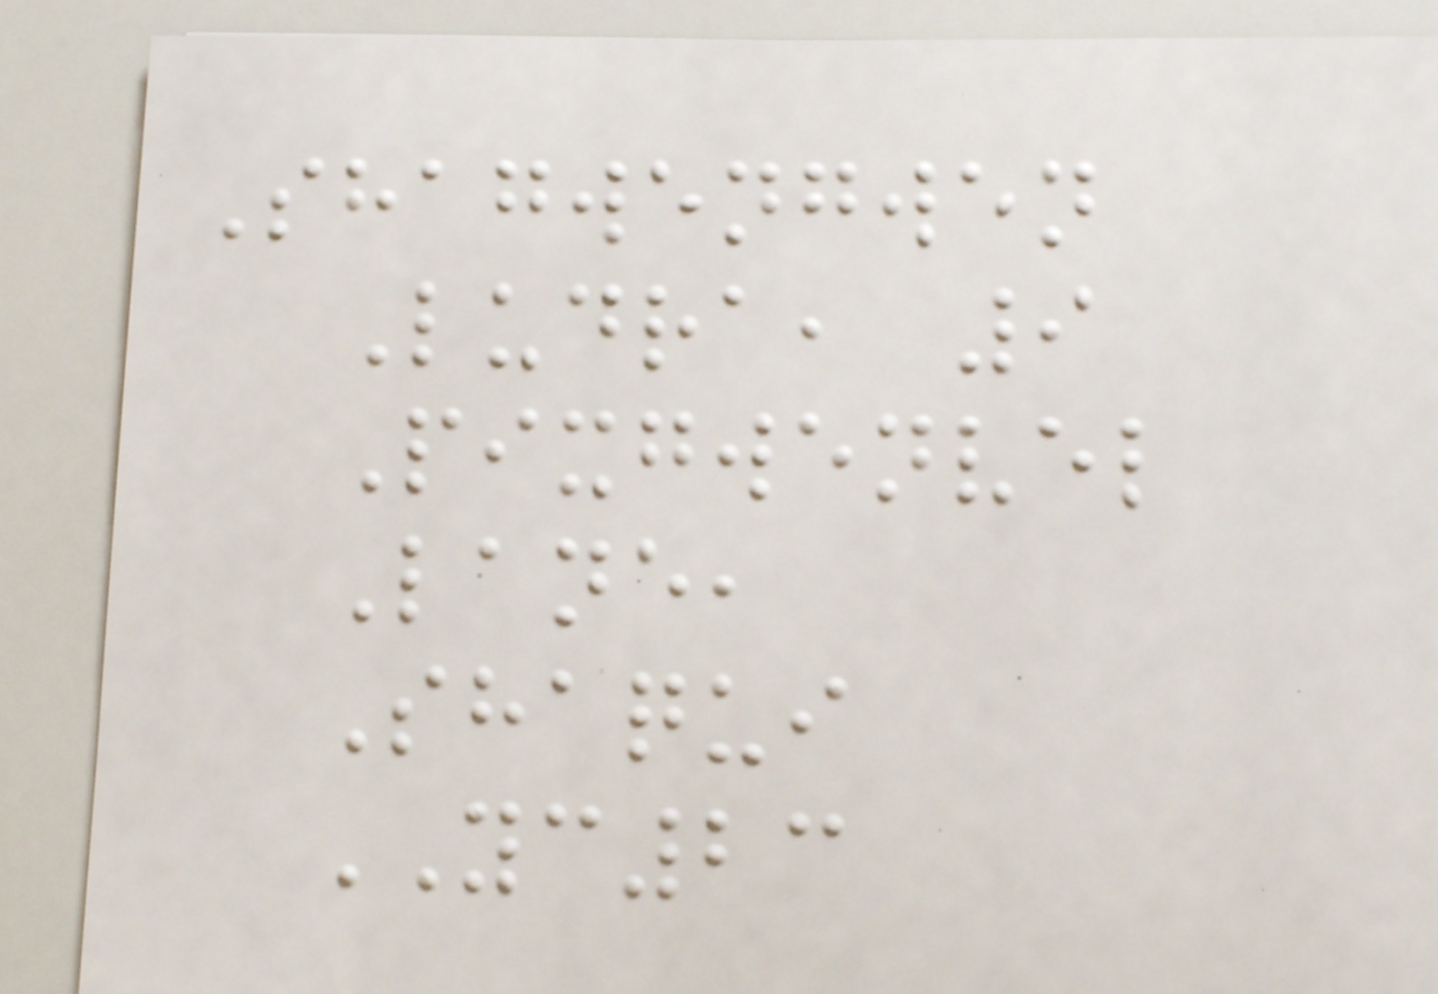Shagwengwen
Ludra, 9
Pixgwenvel
Lane,
Shaqui
YC23
